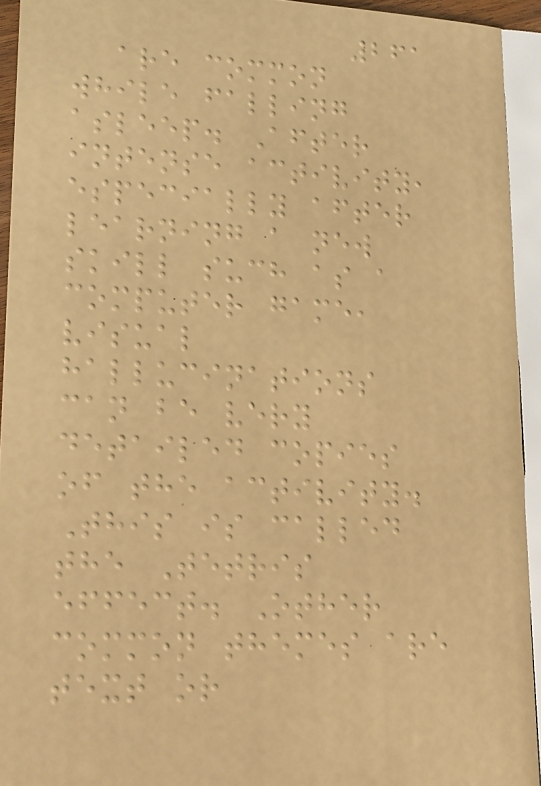261
are common
while falling
asleep. After
intense activity,
especially after
learning a new
skill such as a
computer game,
visual
hallucinations
can be very
detailed copies
of the activity.
This is called
the Tetris
effect. Other
common themes are
text or
